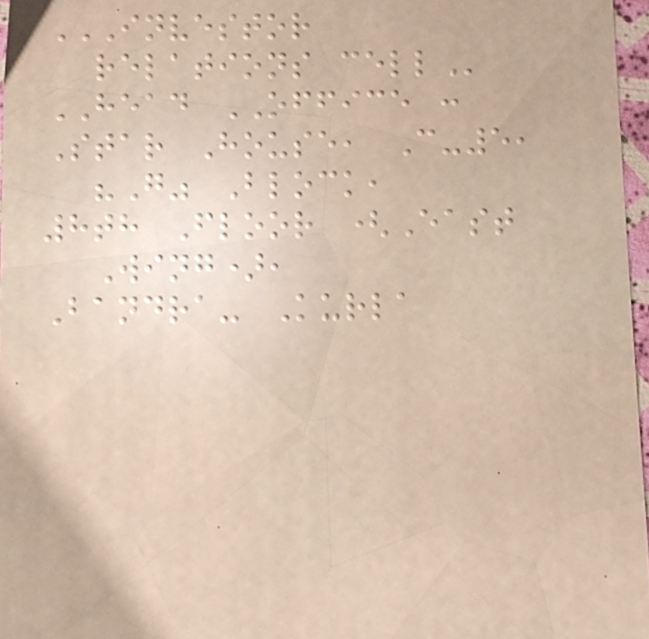INVESTOR
RELATIONS CELL
HEAD OFFICE :
Star House, C-5,
"G" Block,
8th Floor (East
Wing),
Bandra- Kurla
